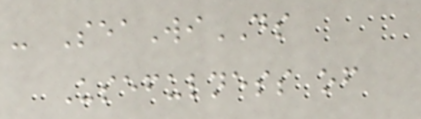- SeaWiDS
Usefulness of
